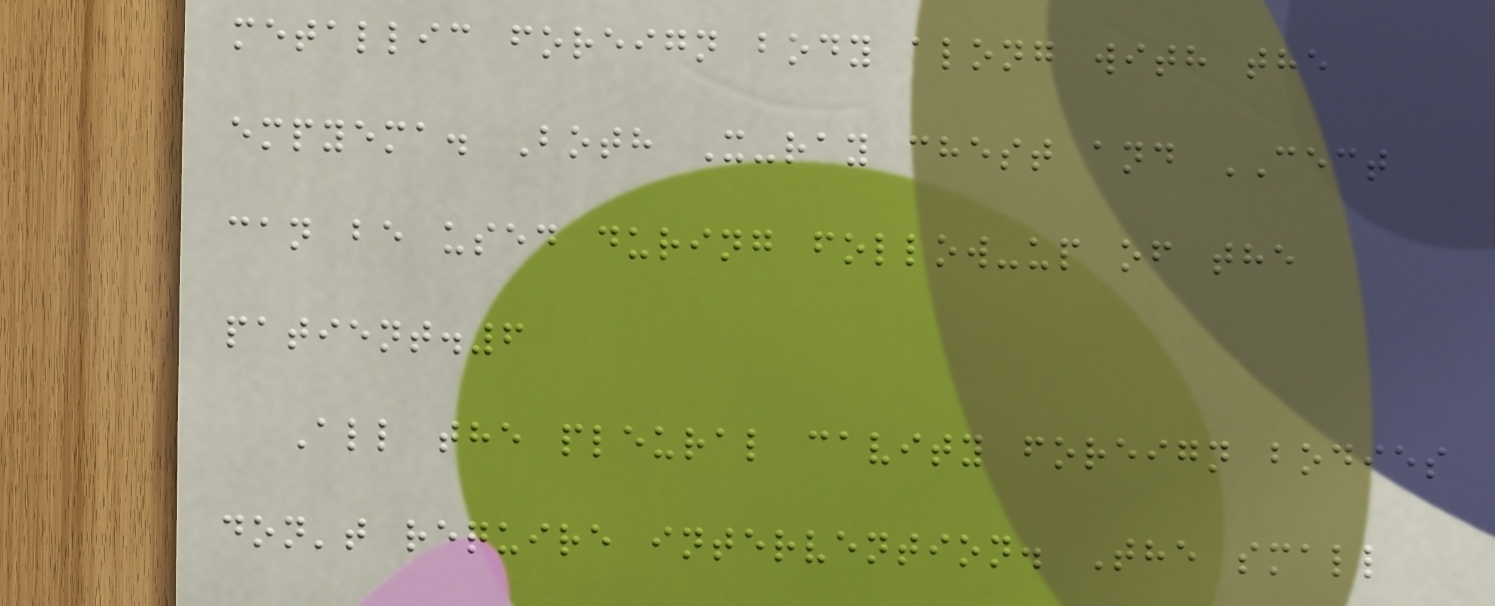metallic foreign body along with the
empyema. Both X-ray chest and CECT
can be used during follow-up of the
patient.6
All the pleural cavity foreign bodies
don't require intervention. The small
